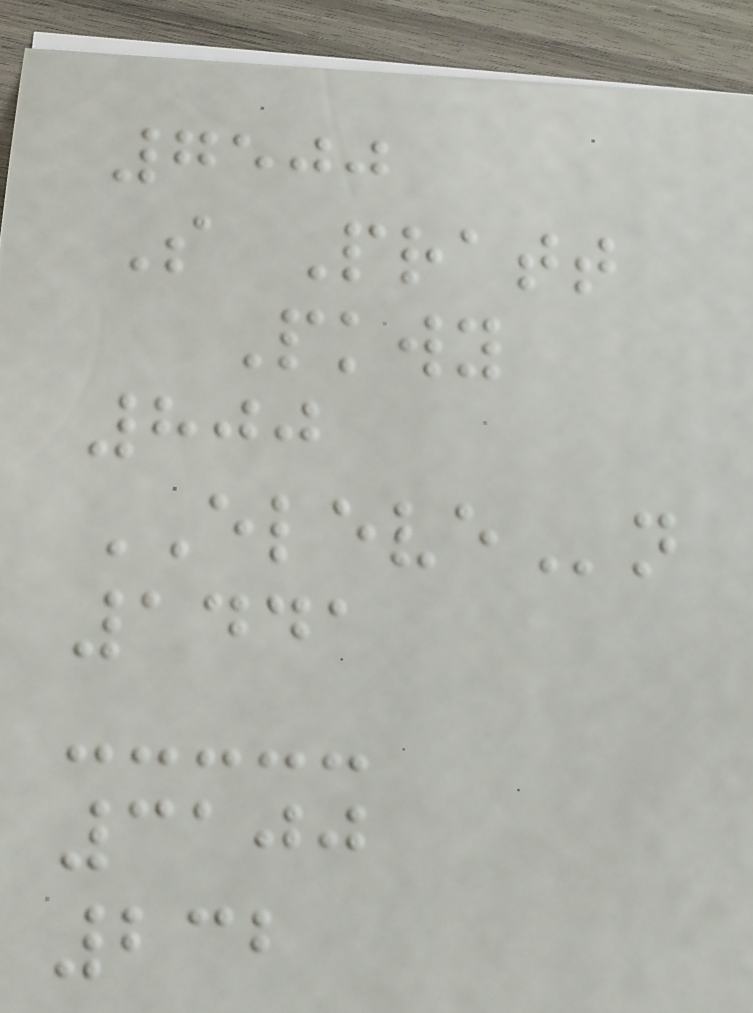7500
S Pratt
Pkwy
800
ELEVEn
1441
3100
232
